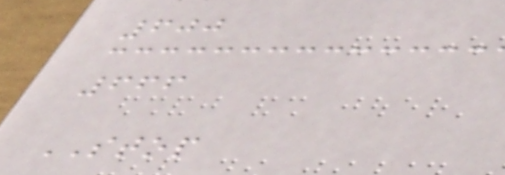600
666
STOP
